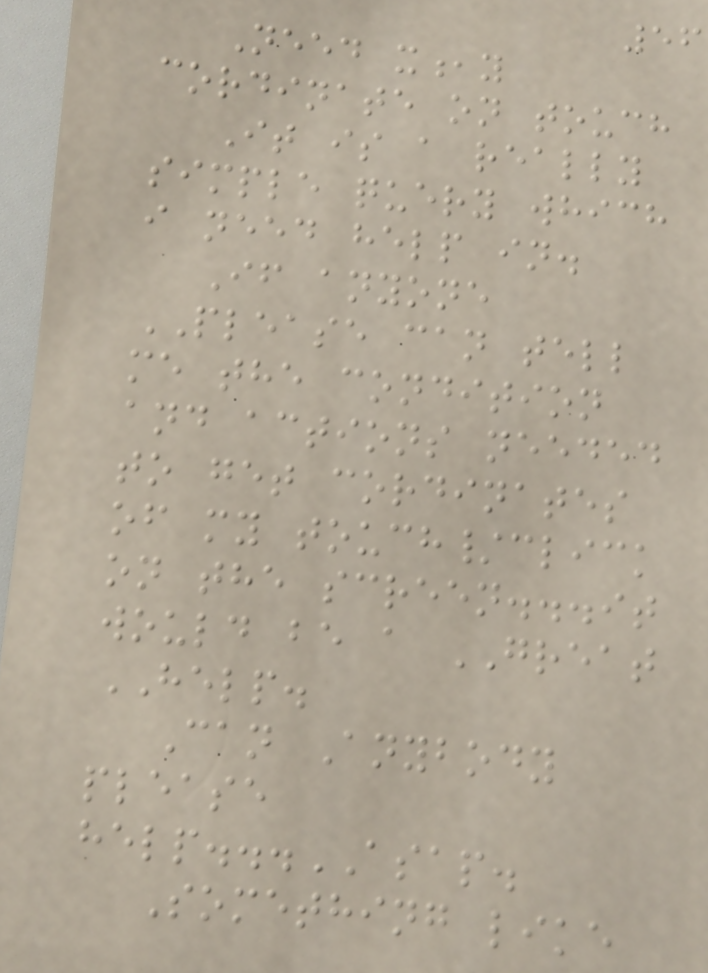56
Need x,y
cordinate on touch
It is a really
simple query which
i need help in.
If anyone
PLEASE can tell
me the condition
and actions needed
to get cordinates
of my touch/click
on the screen...it
would be a GREAT
HELP.
Can Anybody
please
help...ASAP.
Something like
